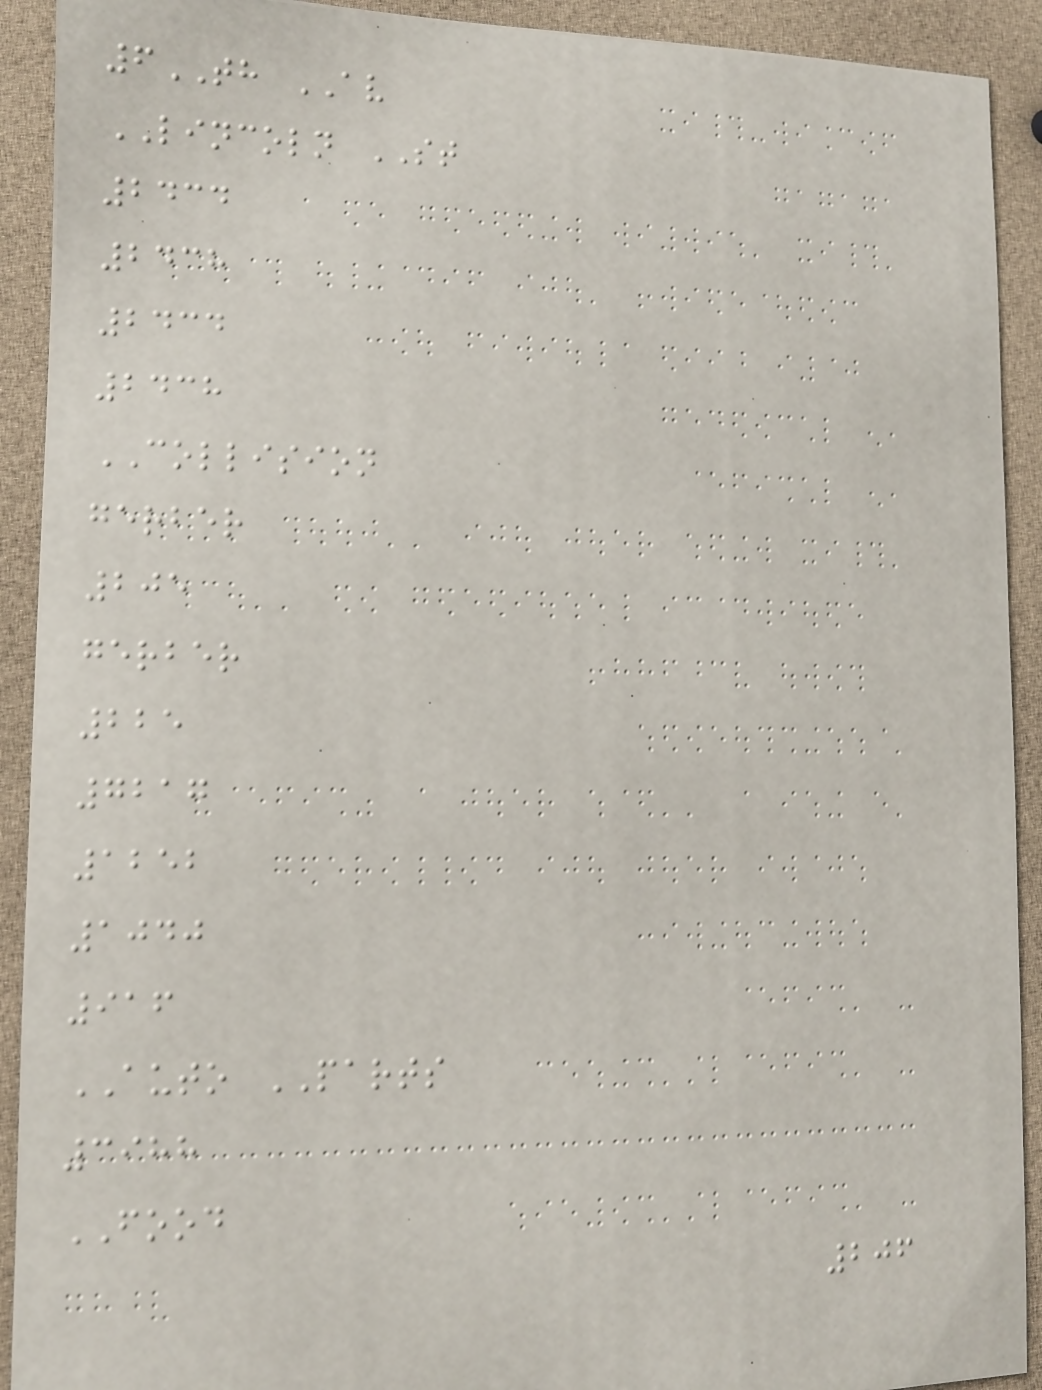6TH AV
LINCOLN ST
2434
2438
2434
2438
COLLISION
gerber
205
gerber
225
7217
1252
1040
916
AUTO PARTS
3988
FOOD
206
